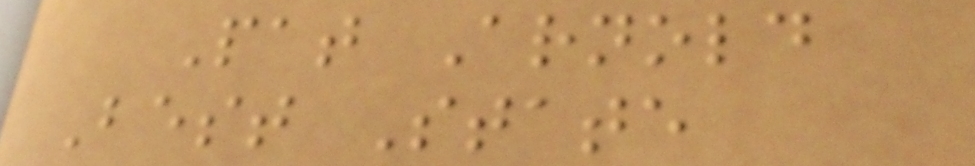Pat Arnold
Best State
